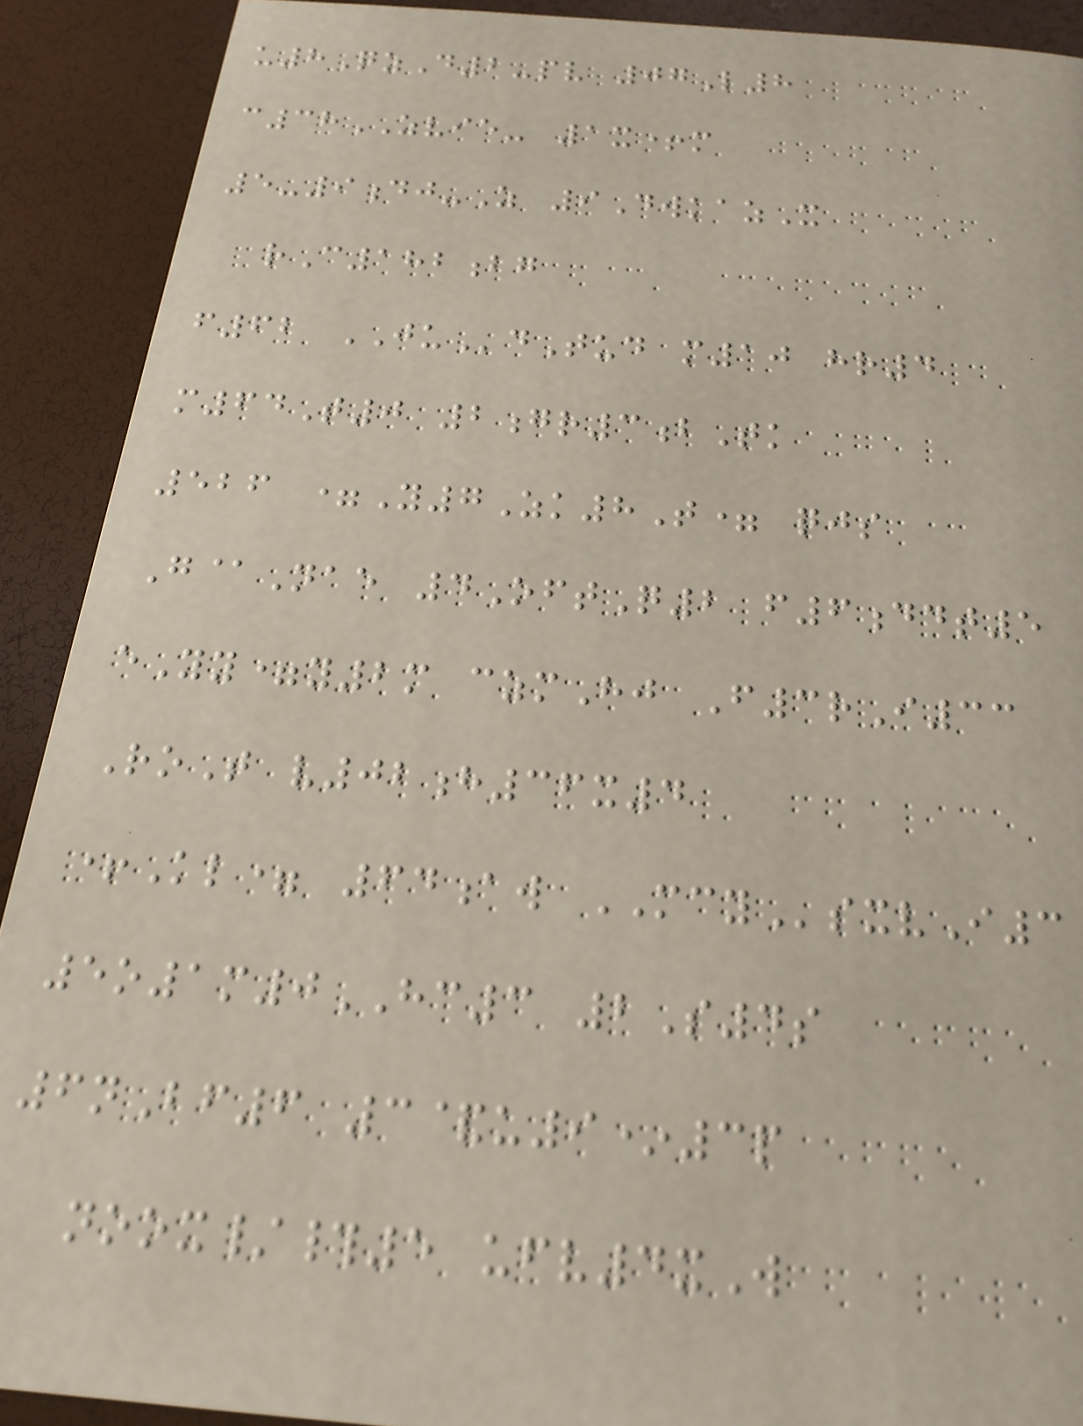u8QzD2-pv 07L8
c38ZVIE- 1x+m
5-9dj-Z 9DwkazX
rC182bg
f62 JUdTud m10 hr4
m64T0 2gr3bTk
526 =Y7Zk8T= qjs
G@Nae 4OftQ2 f6ddt5
eYy=y2m czmHj F3rI33
RoT v02h36x4
+Kl= 64aw MCYsxvI3
5o1m0HC3 2S4s
6nBf6 3&u9*3p
noox/#5 ufv4xW
